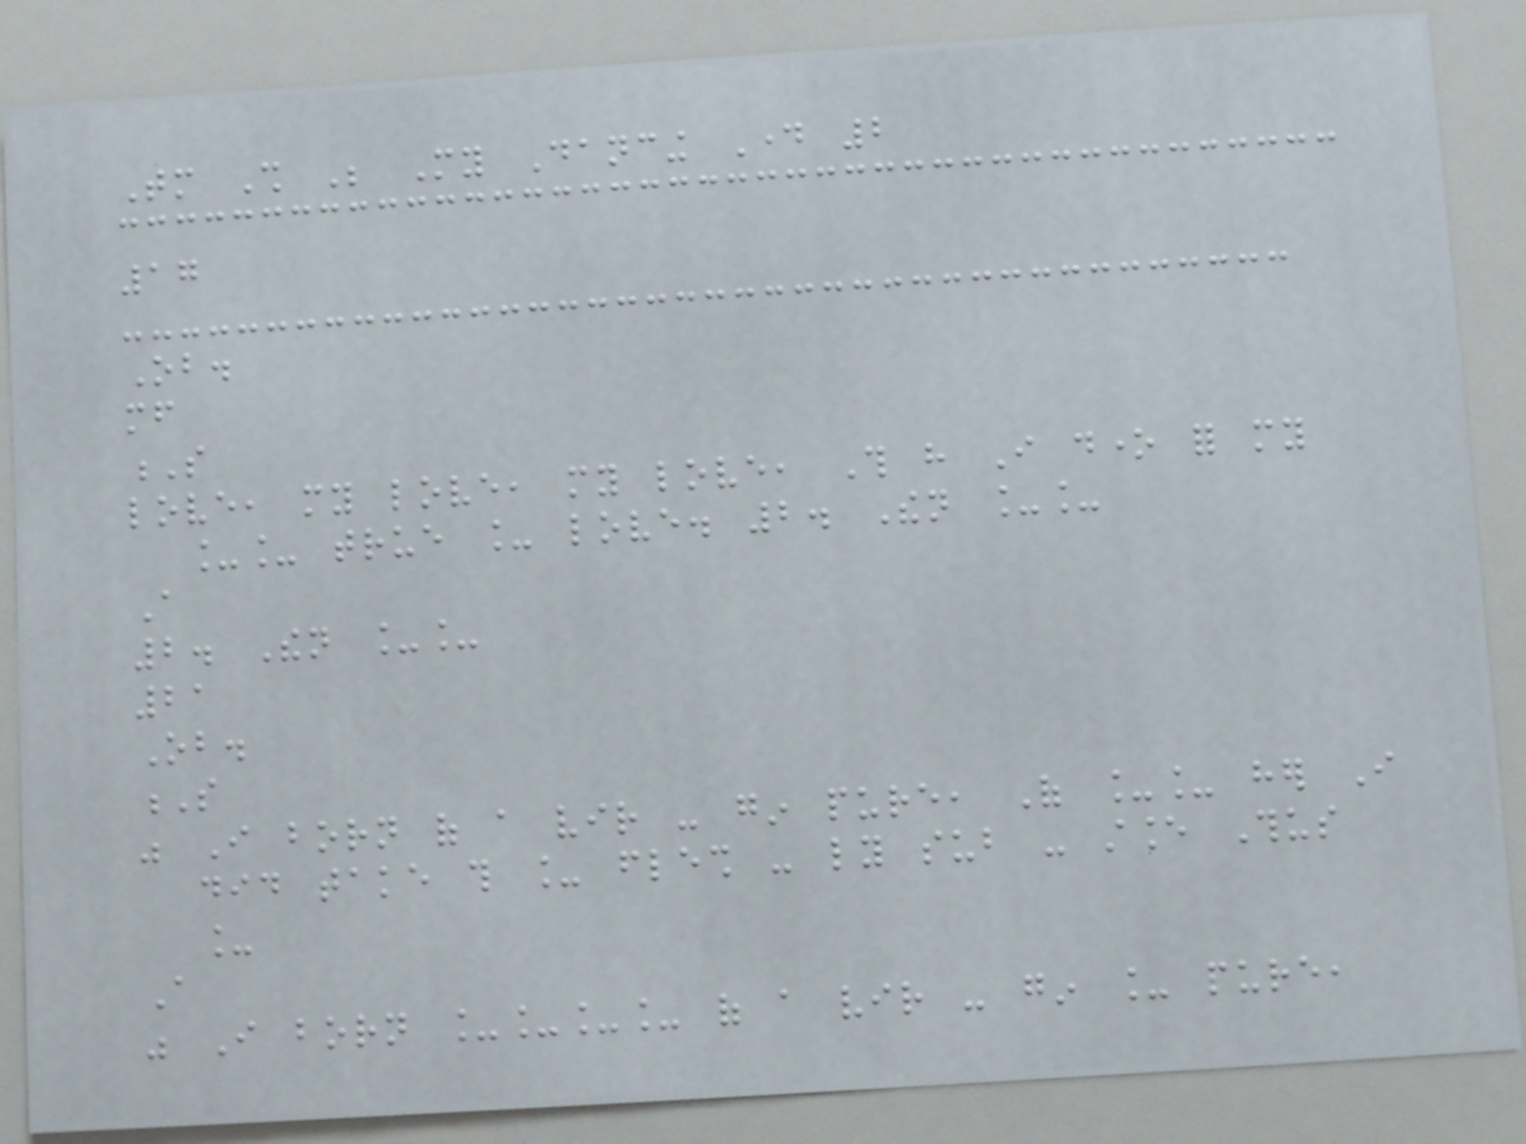Tomorrow Shall Be My Dancing Day 2
17
Ob.
mf
S
love, my love, my love, This have I done for my
__ true _ love. 2. Then __
A
2. Then __
21
Ob.
S
was I born of a vir - gin pure, Of __ her I
did take this _ flesh - ly sub - stance Thus
_
A
was I born ____ of a vir - gin _ pure,
